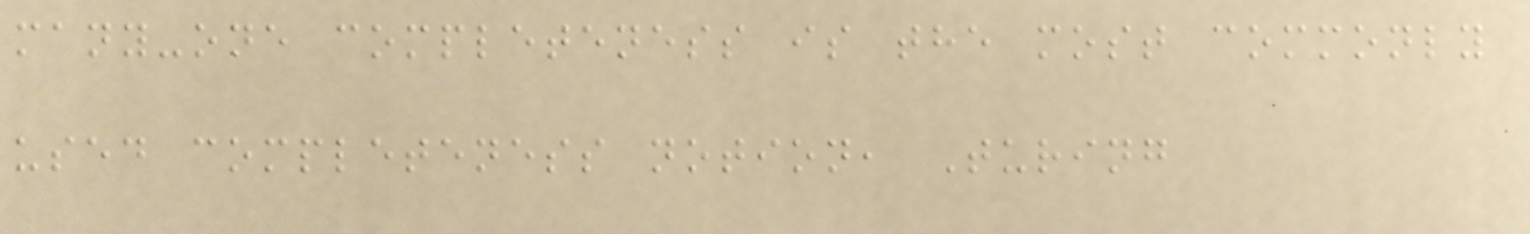many-one completeness is the most commonly
used completeness notion, Turing
